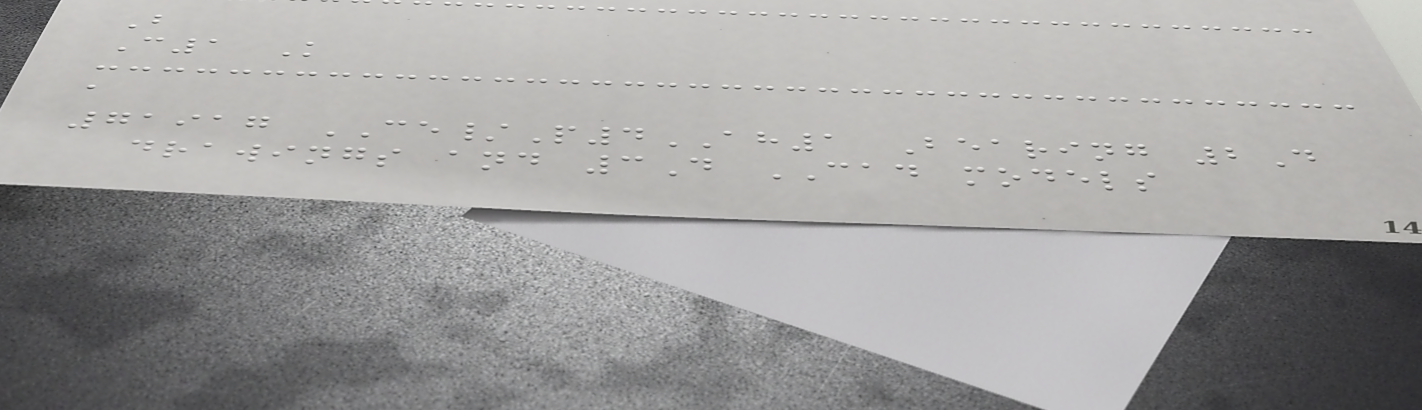B
C1 K
a
71917 CE/P4AH1 Bearing 2D
drawings and 3D CAD models
